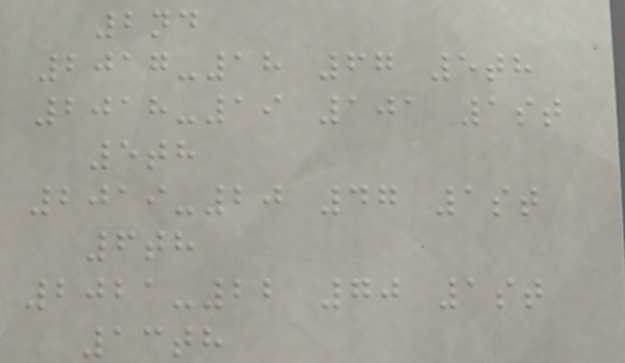2nd
2017-18 67 5th
2018-19 101 1st
5th
2019-20 47 1st
6th
2021-22 70 1st
13th
